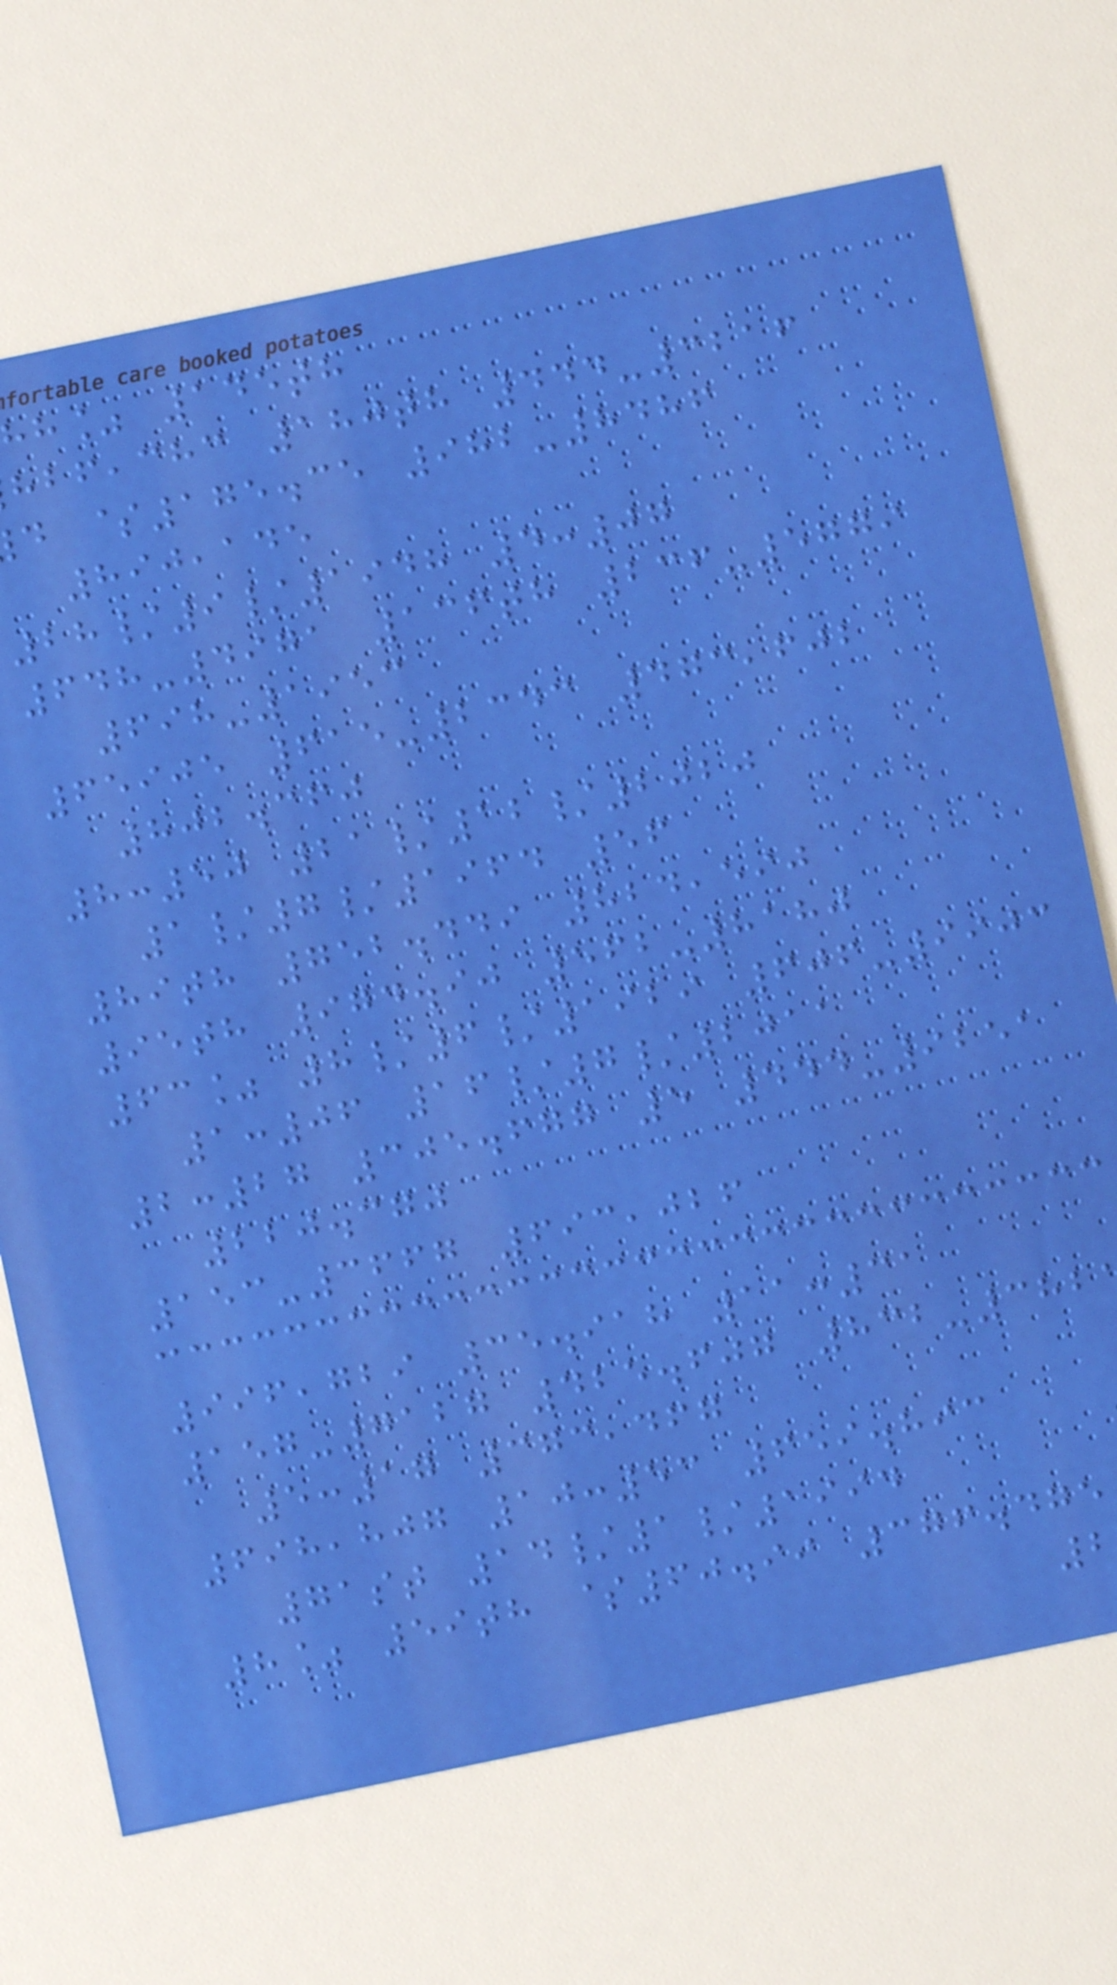hh% 145th
,chc 180th 444-3216
d $175.35 982-8486
890,145
28/9/1948 4:07
648-4971 136th 236-5779
698-1953
65905 615-2343 473,602
802.360
8:50 21/12/2020
1/7/1964 56
89th 752.449 824,590
95th 974.90 562-8180
63% 8/6/1929 606-9903
1:06 16/7/2011
2:27 305.677 5 444-9251
220.370
153-3667 693,026
996,729 35.918 11:31
157-7127 425.607 832-382
5:17 373,467
698,807 10:53 659.893
71st 14/1/1994
8% 59th $60.99 376.475
